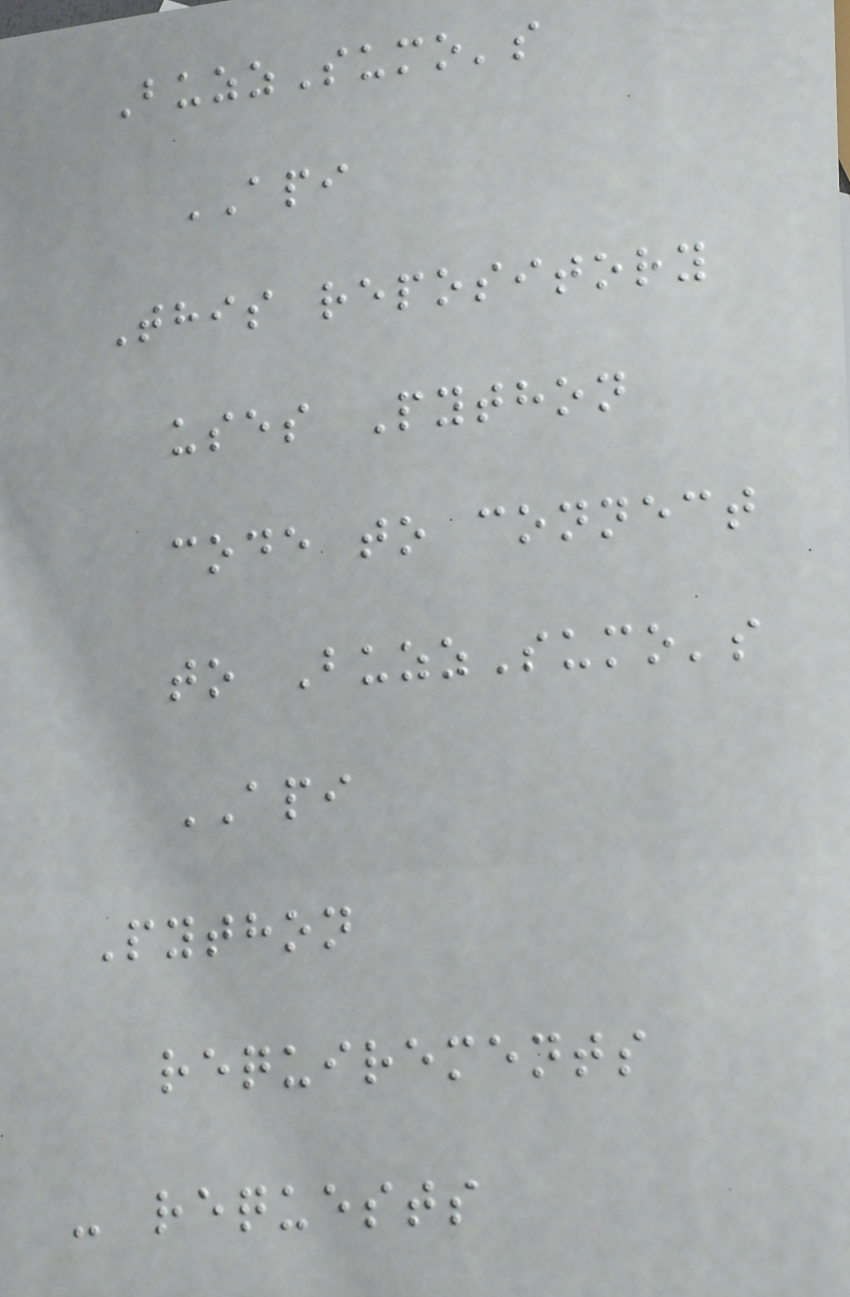BuzzSumo's
API
This repository
uses Python
code to connect
to BuzzSumo's
API
Python
requirements
- requests
